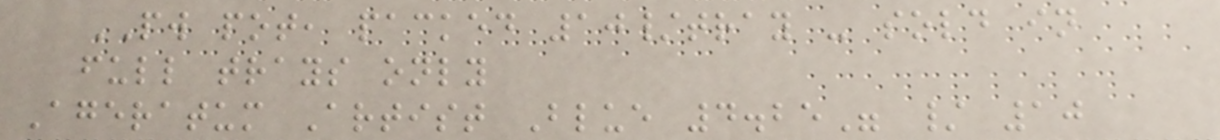PW pot, packed 10/tray - sold in
full trays only
Ageratum Artist Blue 4.25" / 10
